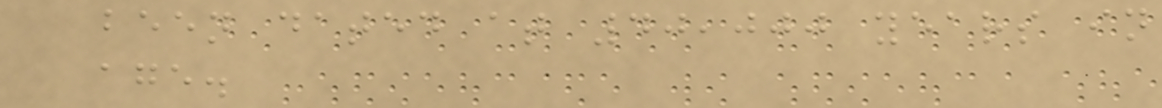been dated at 40,000 years in
age.
